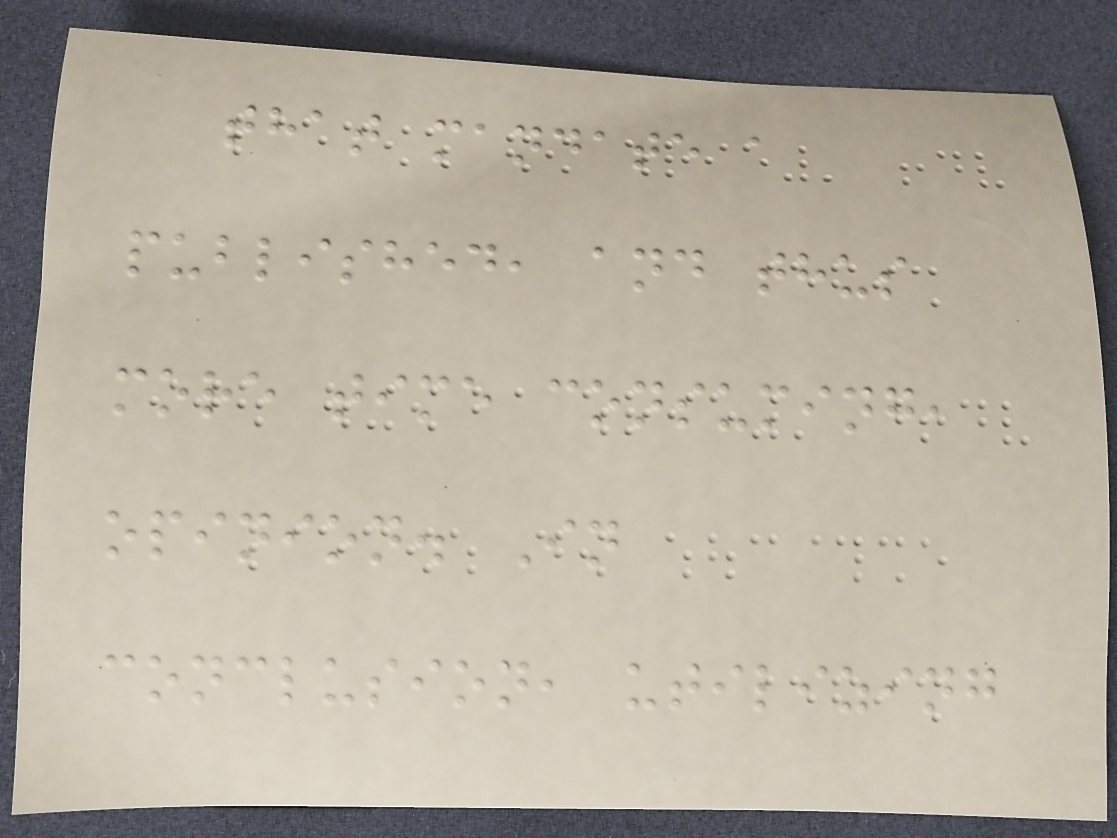that mandate a
published, and thus
more time consuming,
opinion. In
conclusion, utilizing
